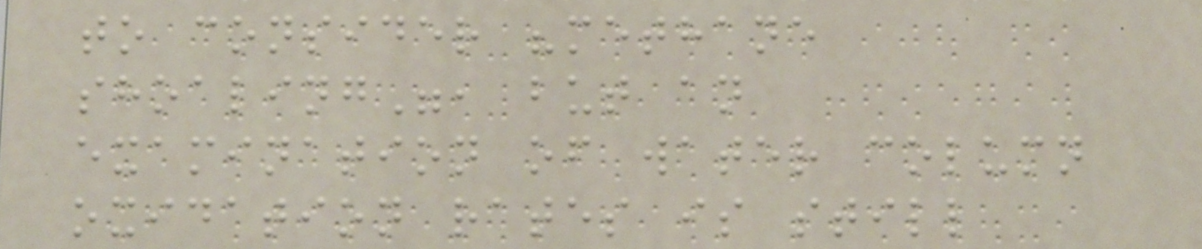to consider "methane
shoaling", but an
examination of water column
oxidation rates is still
